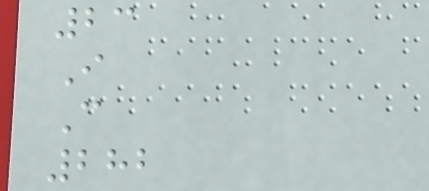23
I
C
282
